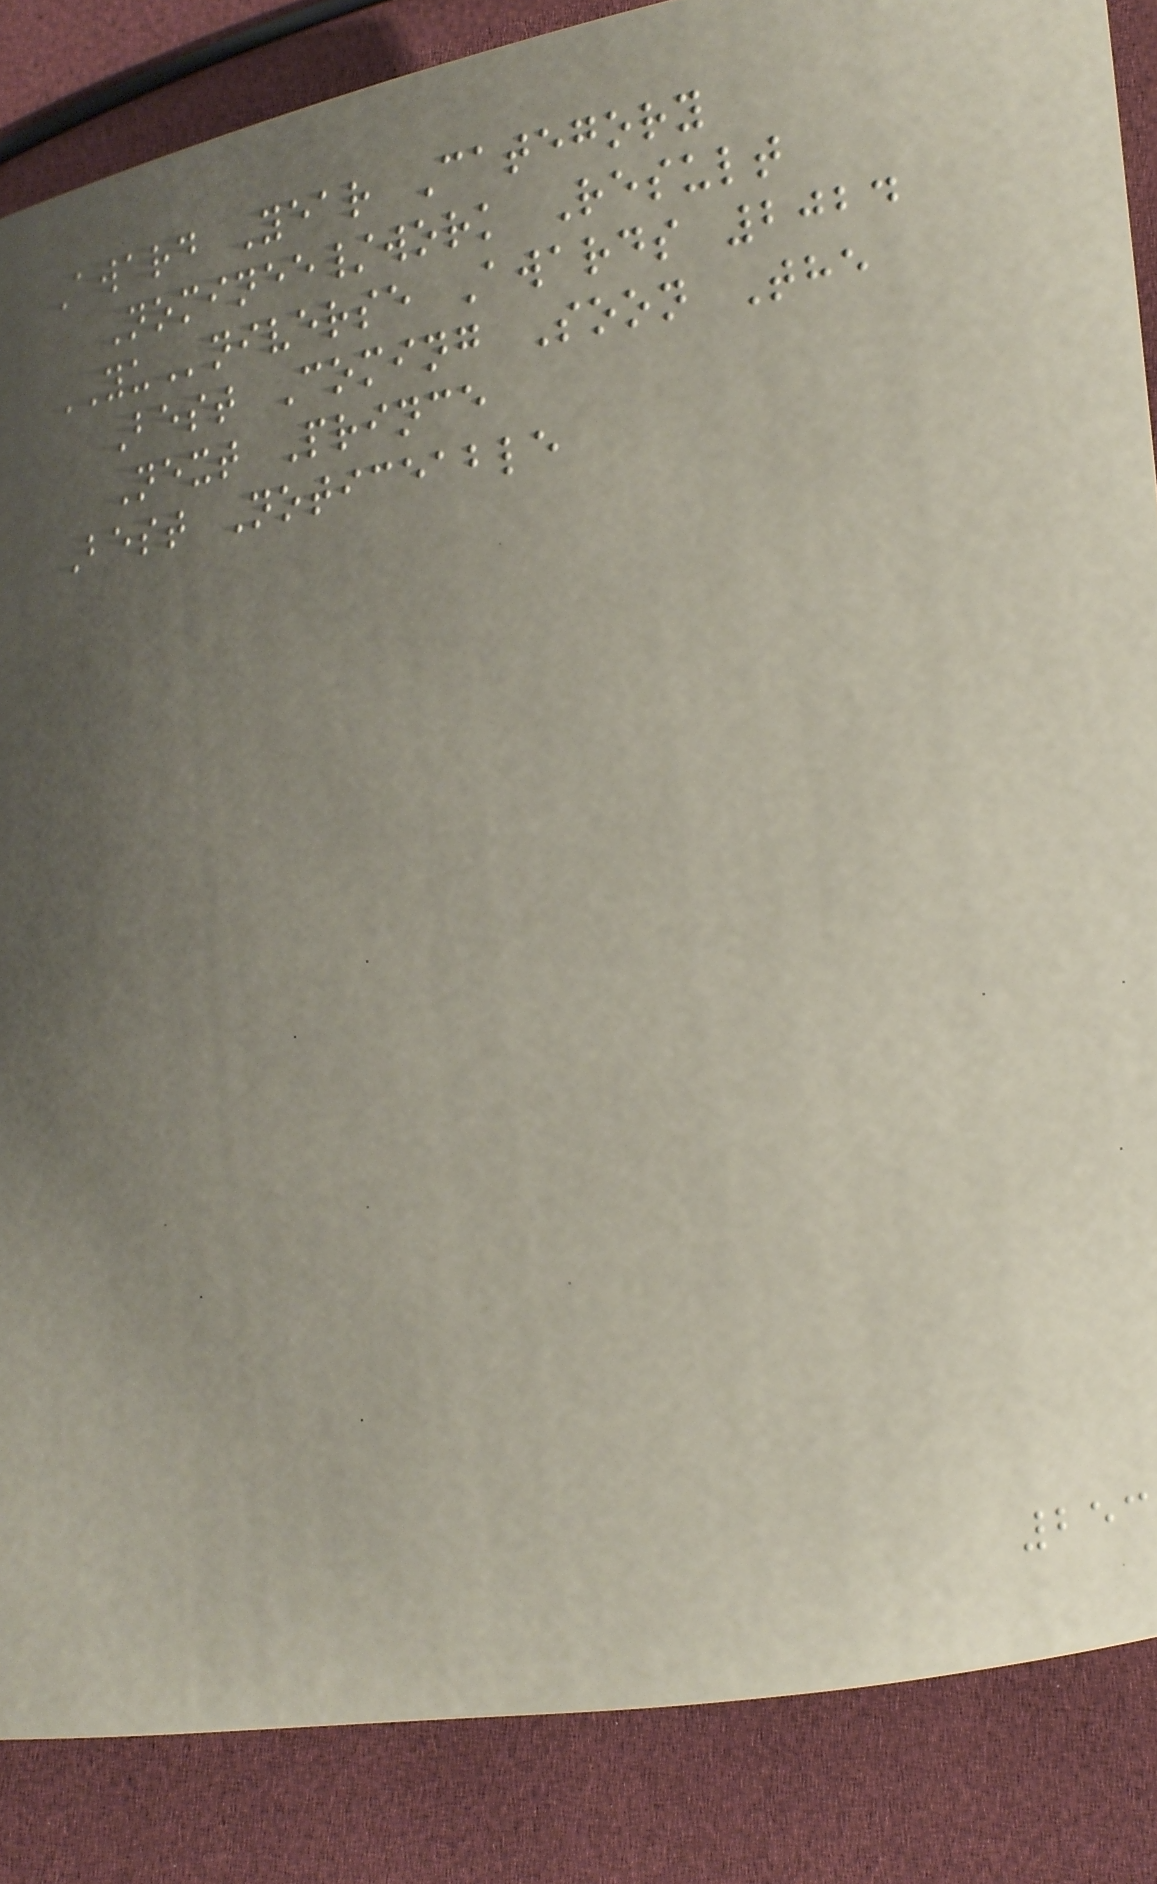Award Year Category
Nominee/work Result
YUniverse Awards 2024
Best Coming Soon The
Next Prince
Best Noticeable
253
